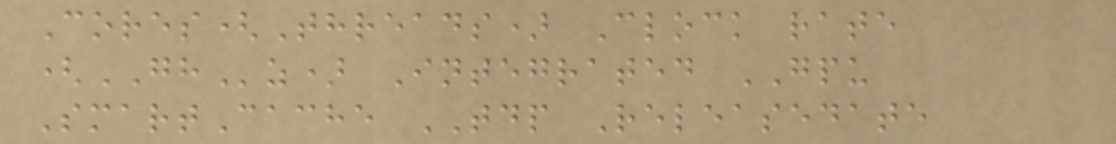Cores(Threads) Clock rate
(GHz) Integrated GPU
SmartCache TDP Releasedate
